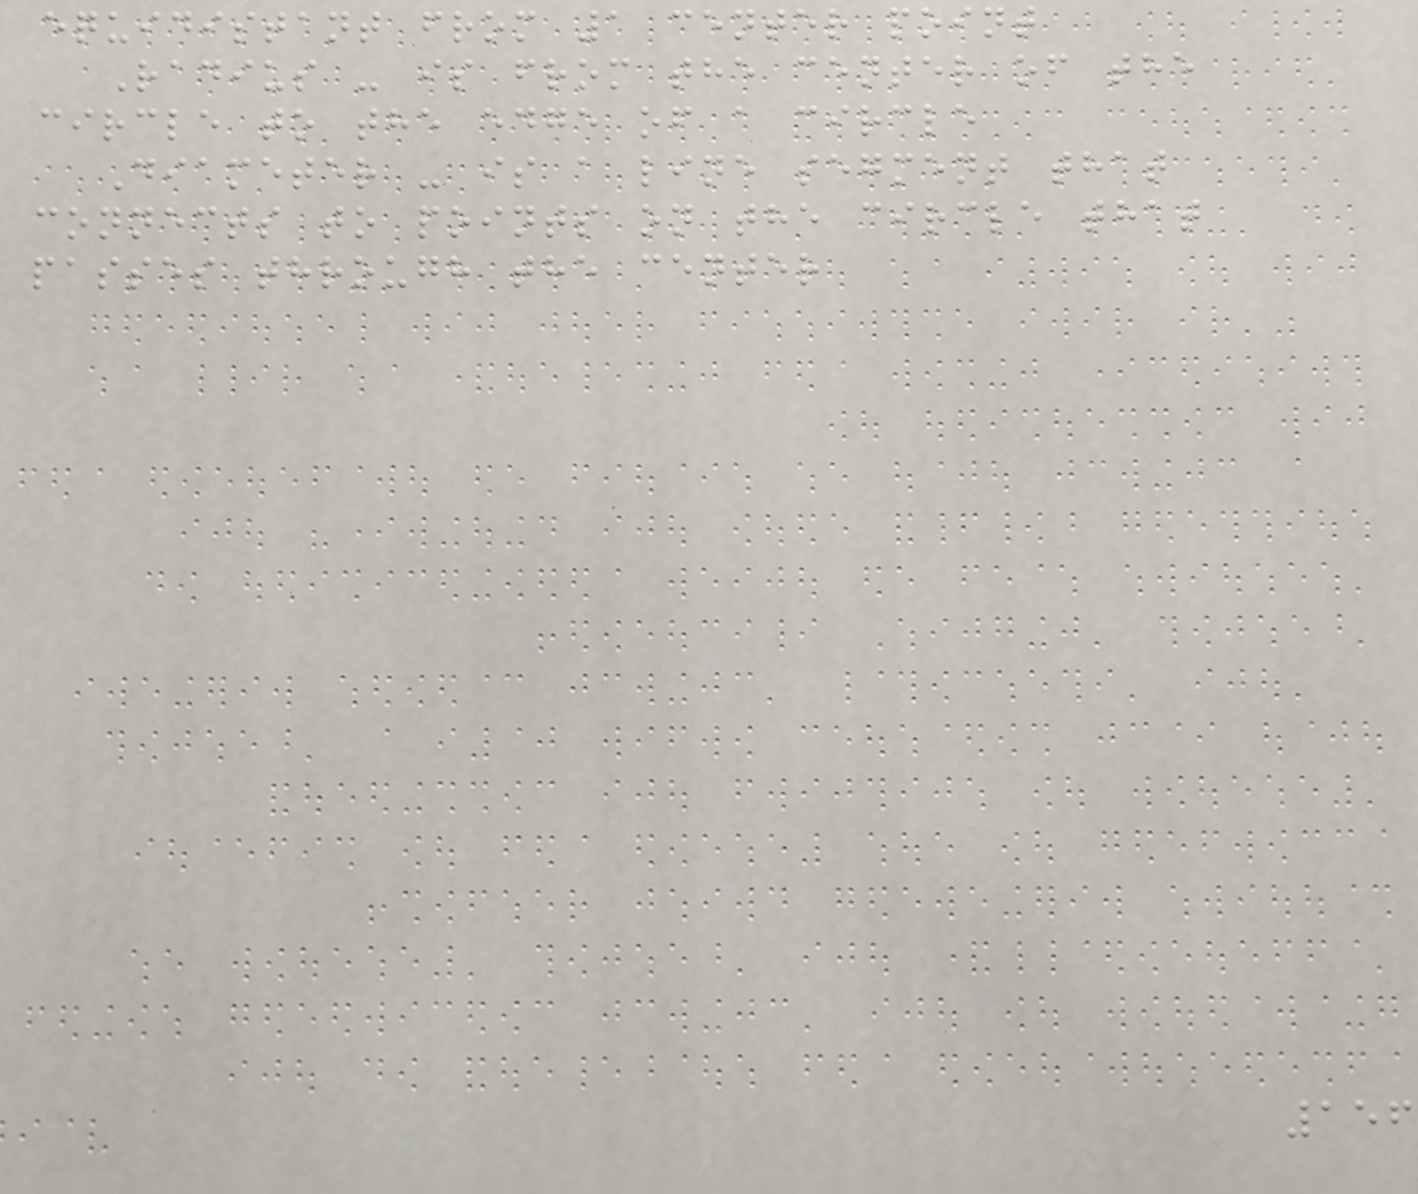equidistant from 1 center point
Radius - is from the center of the
circle to the edge of a circle
Diameter - is a line segment that
connects to points on the circle that
passes through the center
156
